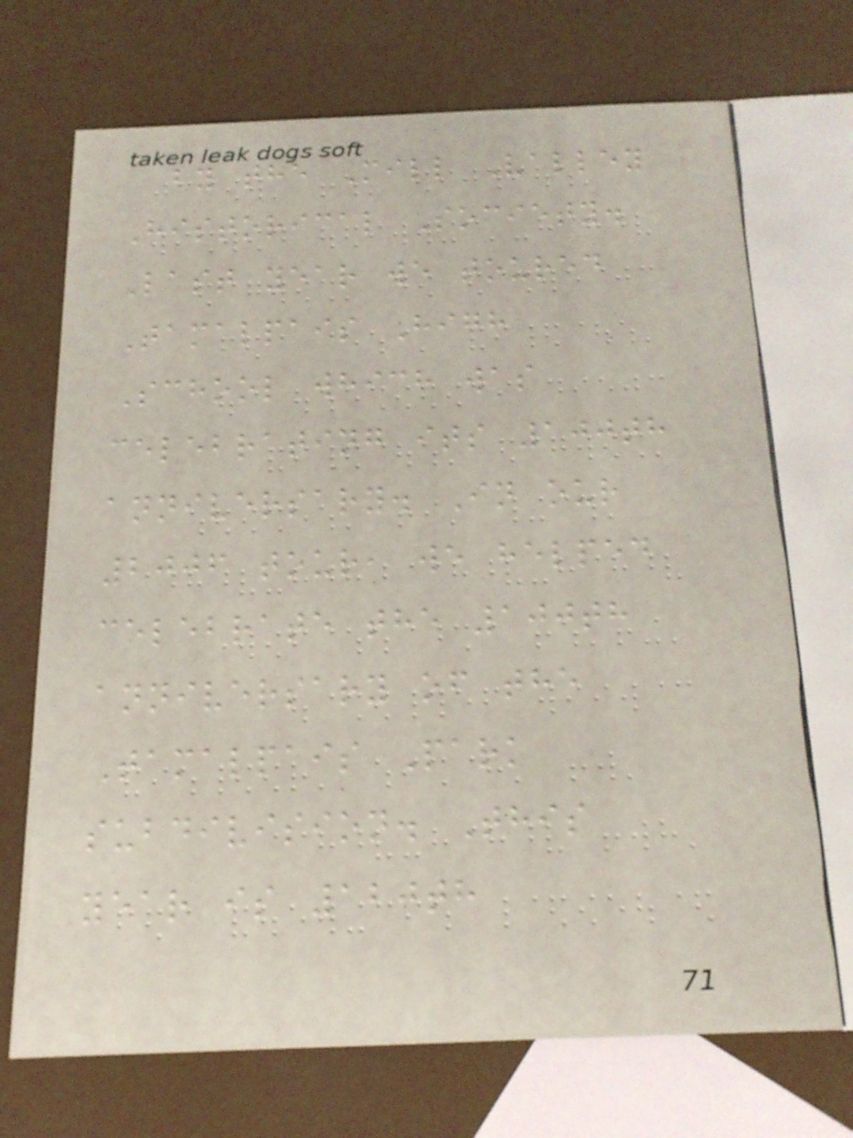by the Mill Valley
Historical Society.
Last year we toured
Tamalpais High
School which was
celebrating its 100th
anniversary. In our
2006 tour, we helped
celebrate the 100th
anniversary of the
Tamalpais Park
subdivision. This
year is 120th
